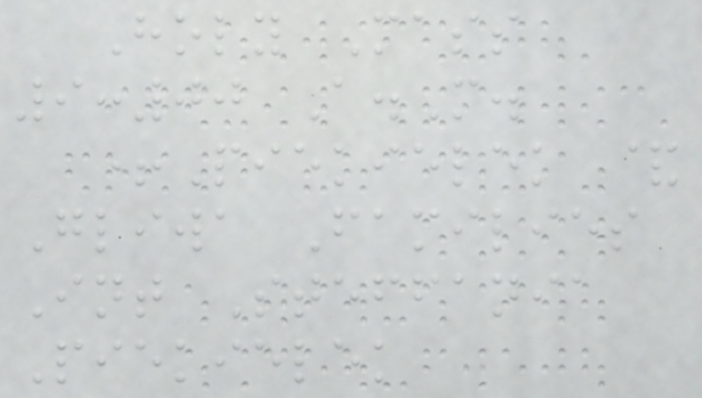Holy Mass
9:00 A.M.
+Piekielek &
Gliwa Families
Int Steffania
Piekielek
